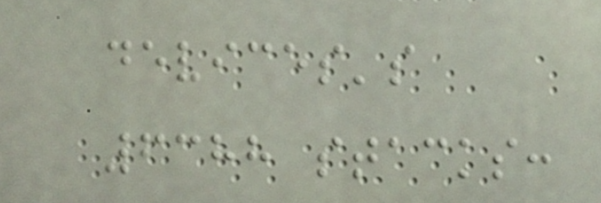devices's
6388 stacks:
